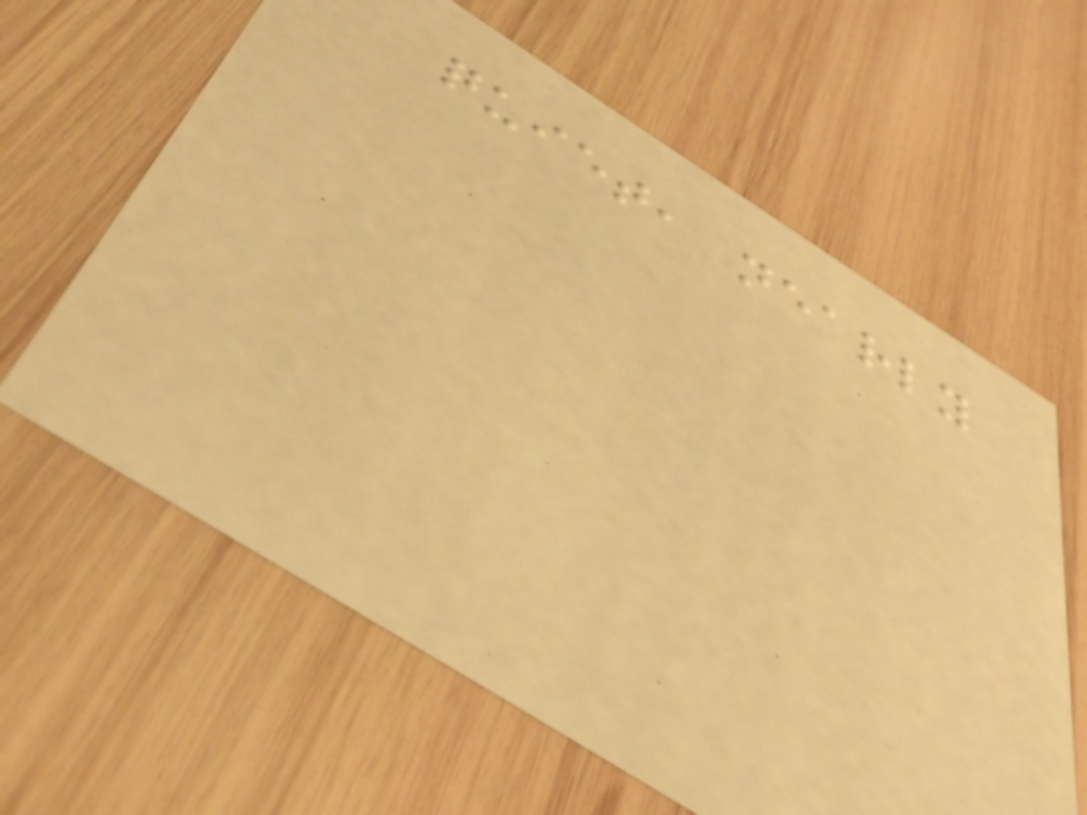quiet, nearly
